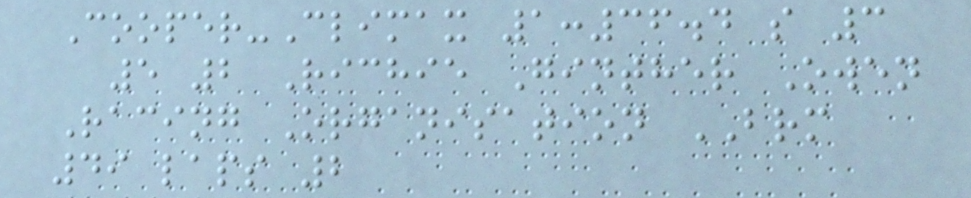Cooper-Climax 1:36.4 s 3
5 2 Richie Ginther Owen
Racing Organisation BRM
49 laps 2
